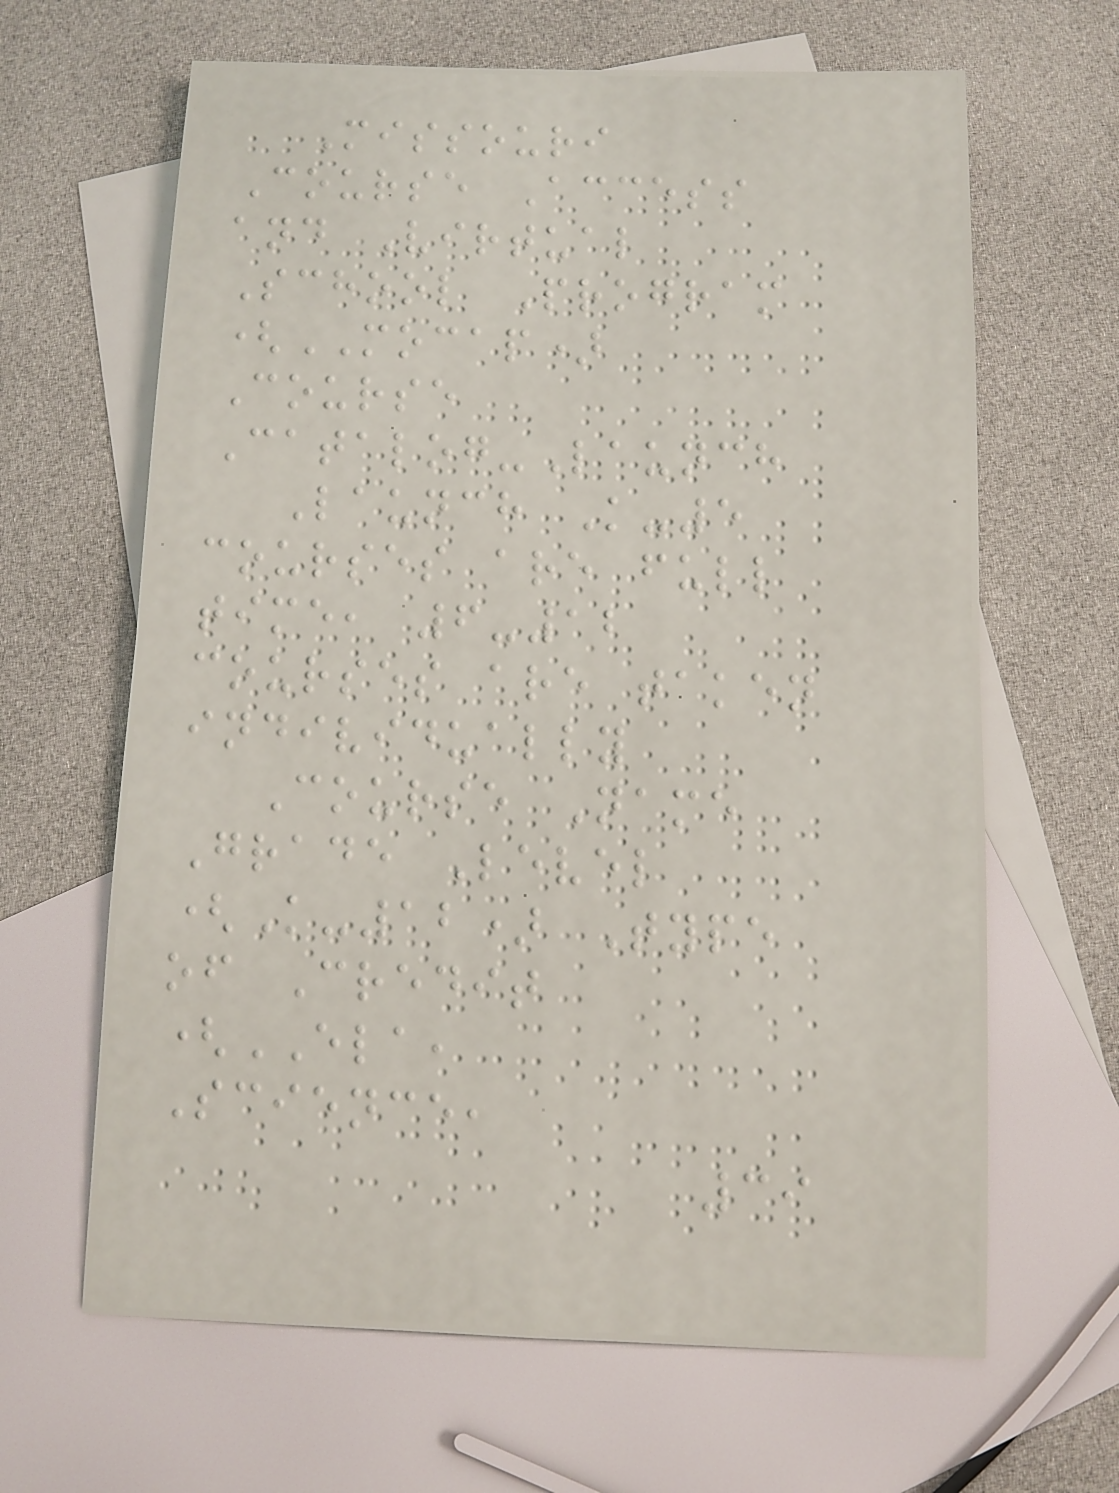Missouri
Course Access
and Virtual
School Program
(MOCAP)
Course
Catalog-Launch
Launch K-5
courses are full
time, 6-12
courses are taken
individually
Course Name
Grade Level
(K-12) Type
of Credit
(ELA,
Science,
39
